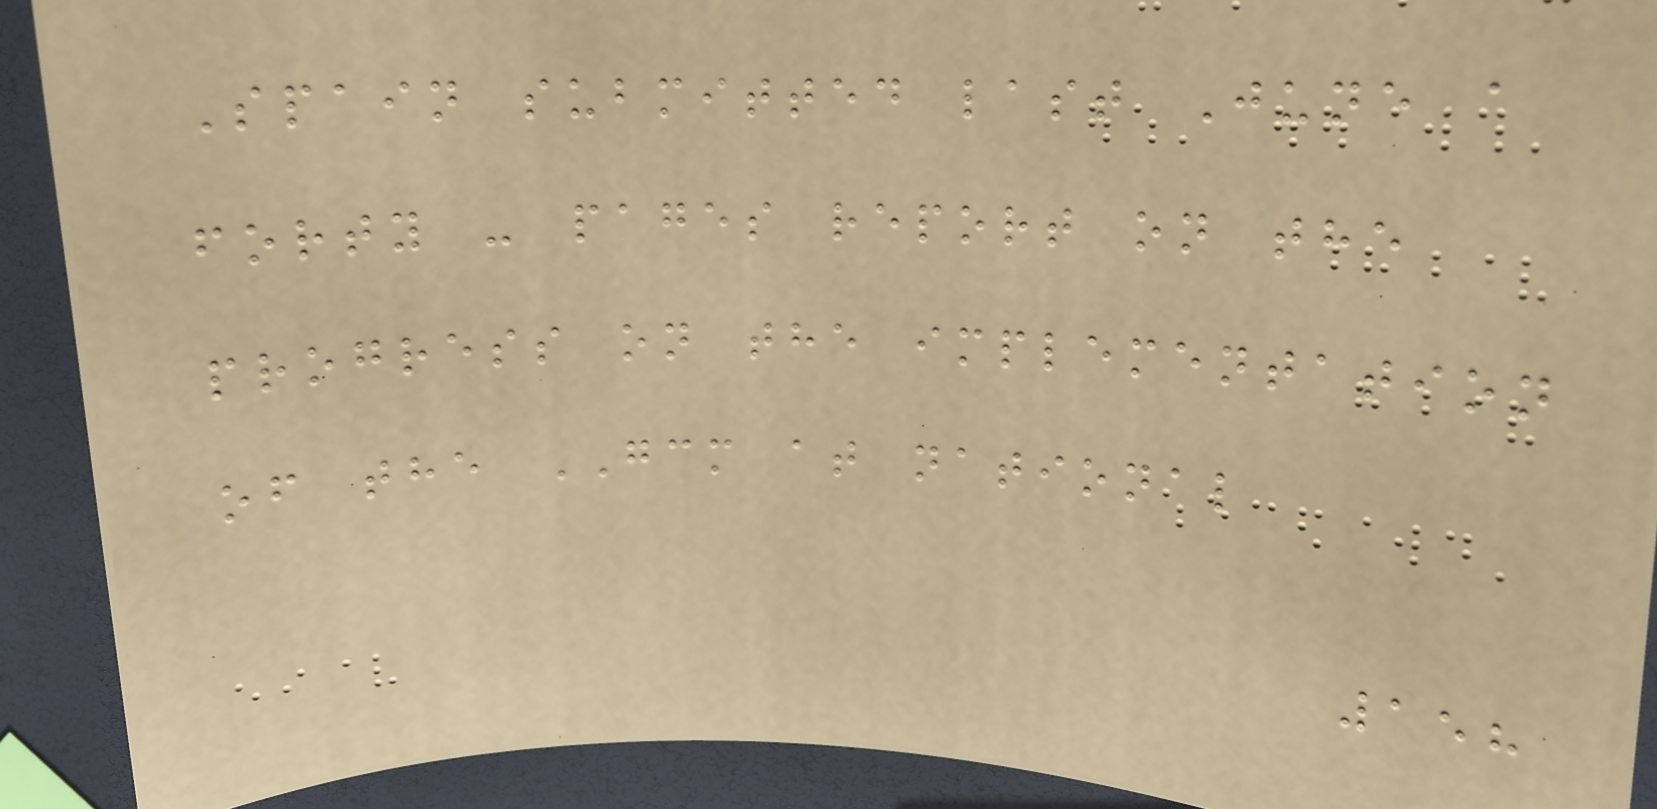Spain submitted last June a
forty - pages report on the
progress on the implementation
of the GCM at national
158
